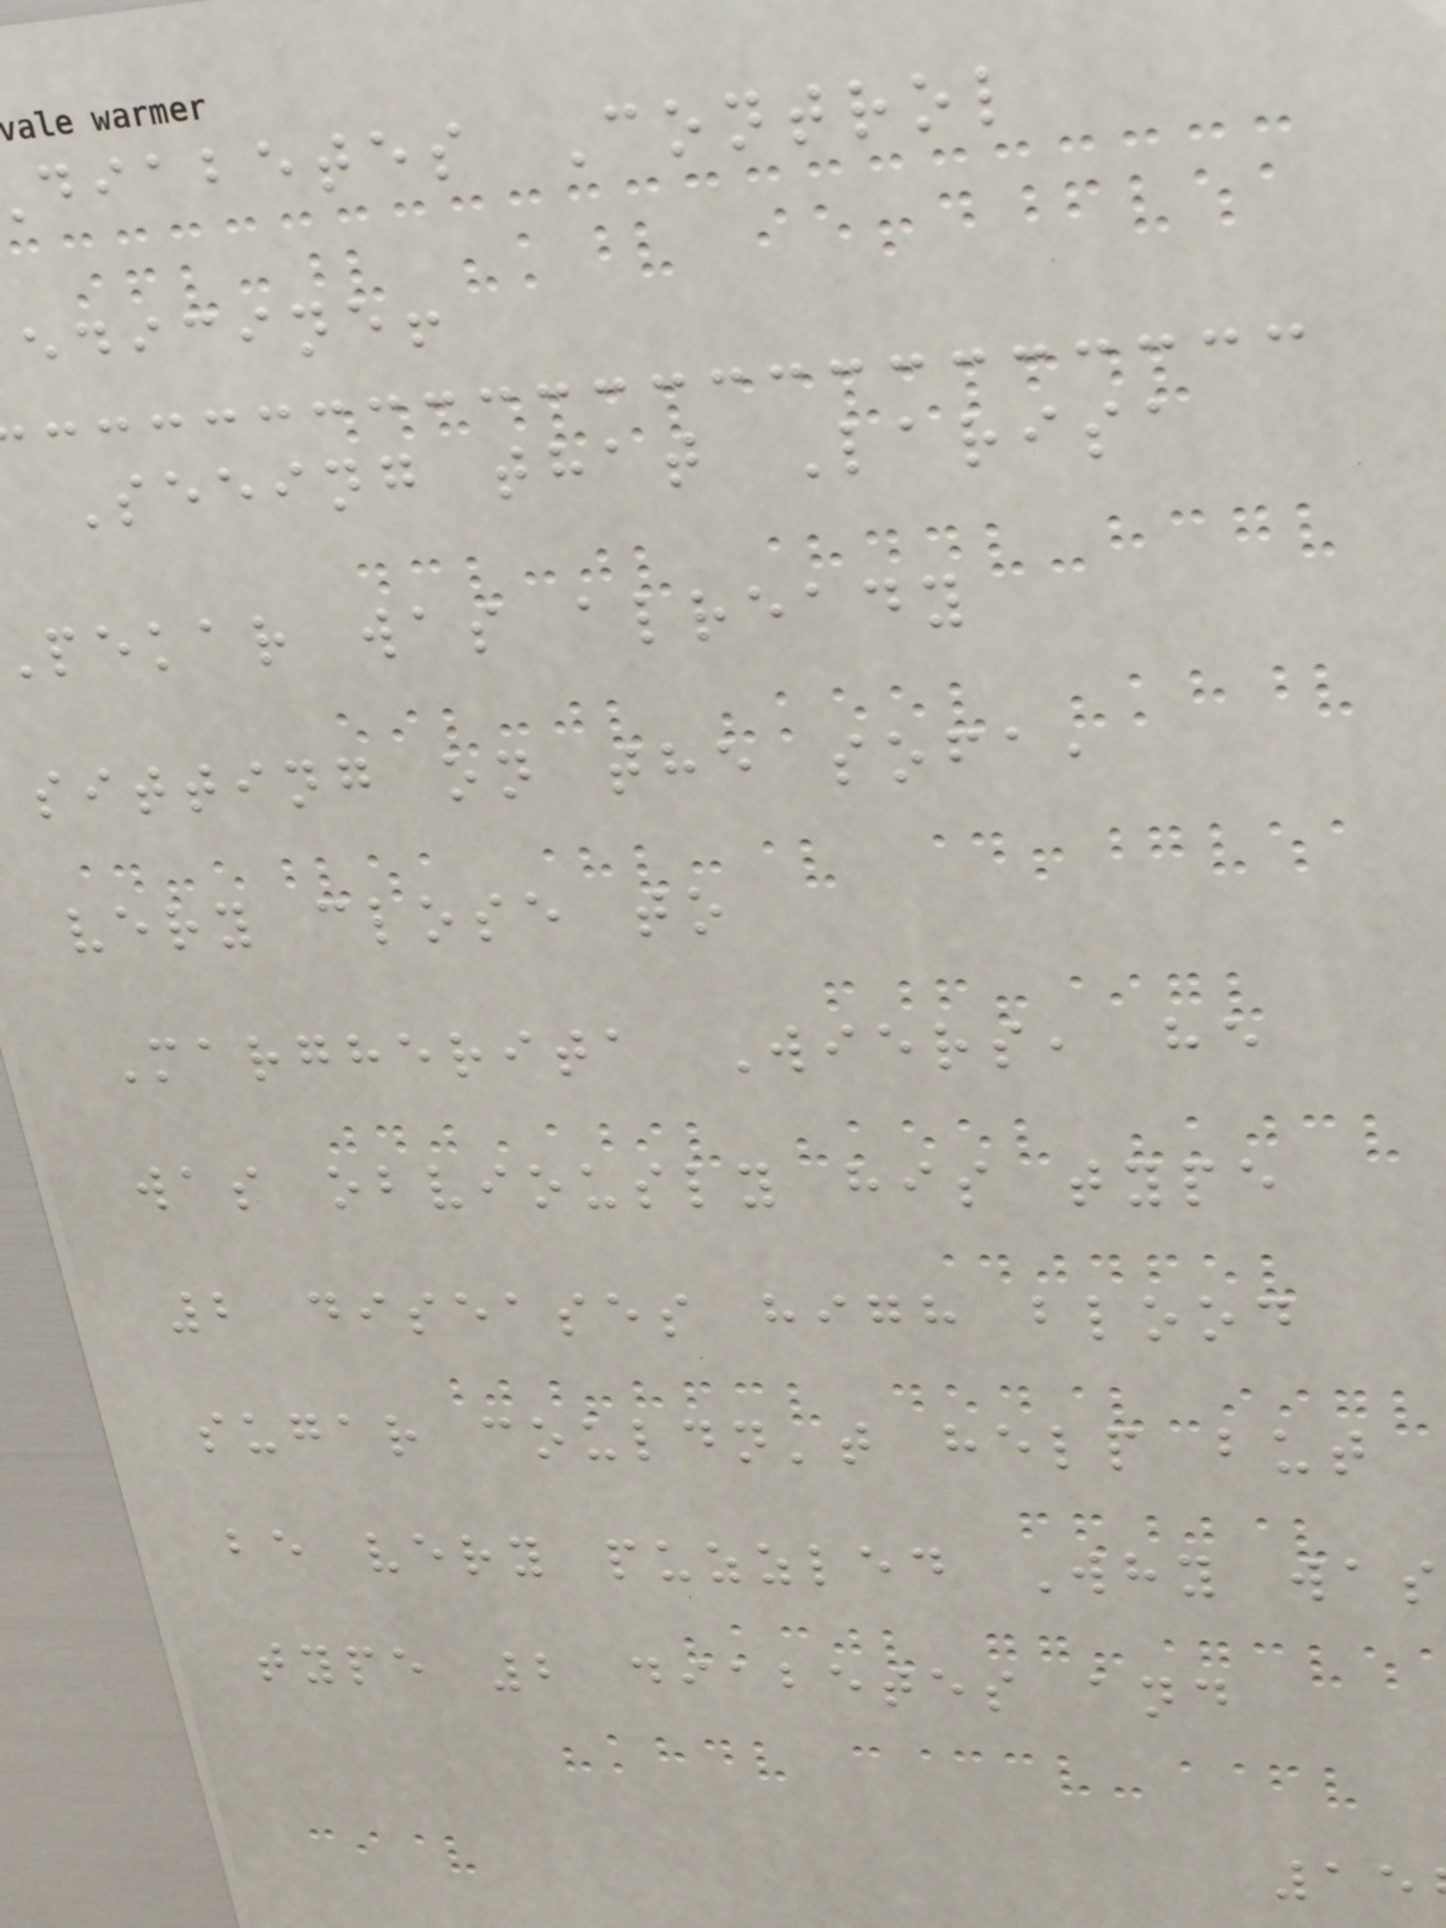diabetes Control
edicine!
Seeing that Larisa
pekar was already
sitting on the sofa,
very close to
Margherita Wiers, he
was obviously his type
2 diseases high blood
sugar couldn't help but
be very puzzled Why was
type 2 diabetes and
